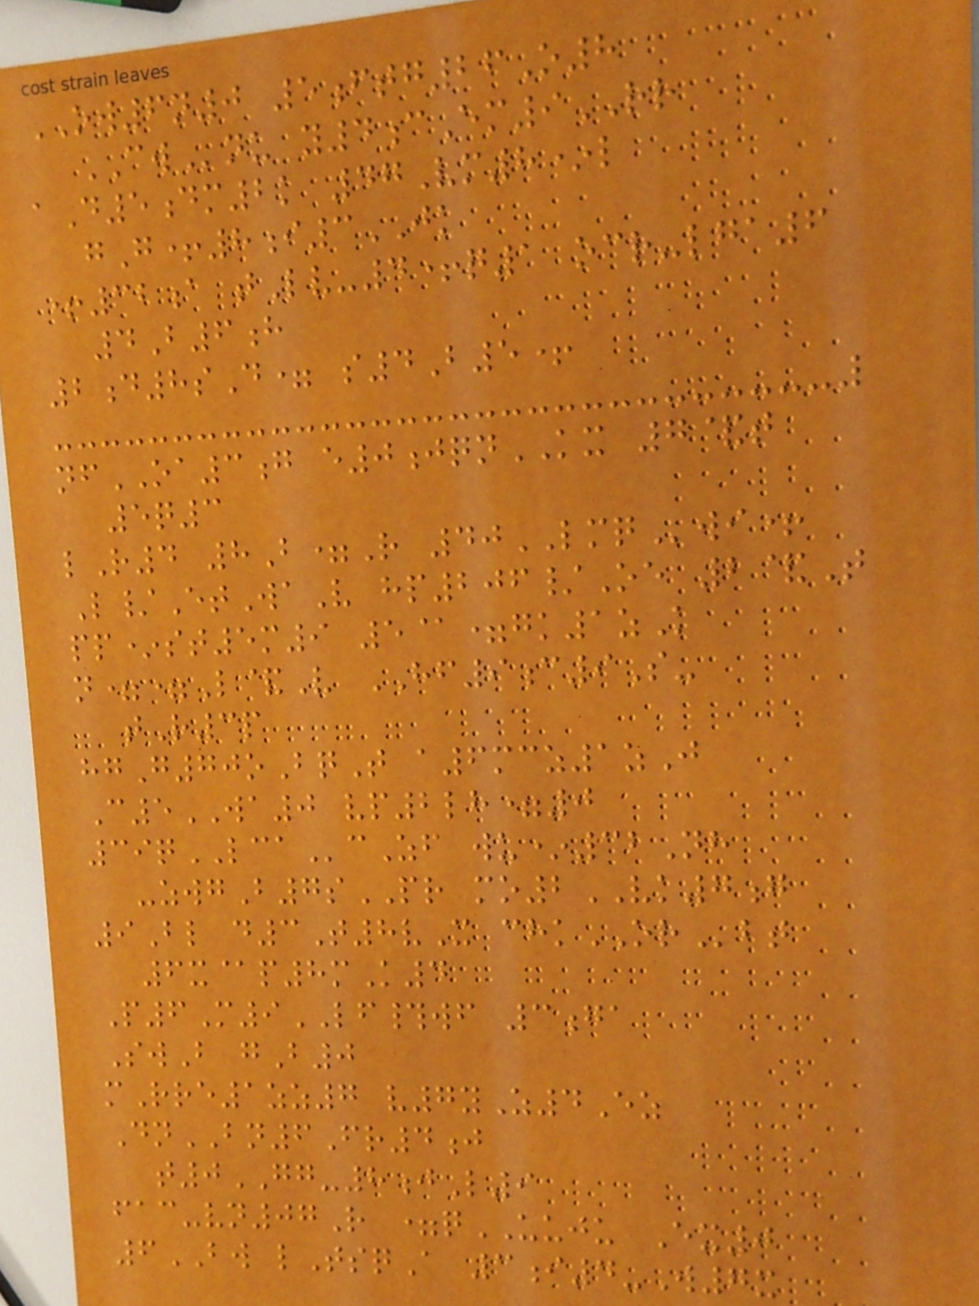OW6n0 5ftg26O8
CWnu y4cEm9RR
aD5dm2k 47Vm8*l
gG+8i3JK
+32a tLv-4+q1 ocr-lga6
4B6h
2d8sD= s4B5+
nfOA3g e0jqnKX 7&t
5q3
lR4 8B=R 40LMQwi+
L/EtWaV hp206/Oe 2&T
pp*st5m9 5@=gk1zK
n==L&V HF9c9S-
tR3p
hgG70oBqT a6mcz1zJ
C5WA0 vp2lh=0
39qLCAcZf wu*32Nh
-zwgB7sPR mo2VK7g
9Bl d3T8vX chkORbt
6x@p8mK4
P6M9LF#wf 3ga
SwB gB0
mRre1zz7 v7yZ4Ez
DnBN6Fr4j
t0GG-8jL9
fac-vn07R =qUUJU Ex0
6BW lTsqA 3i4-W7x
